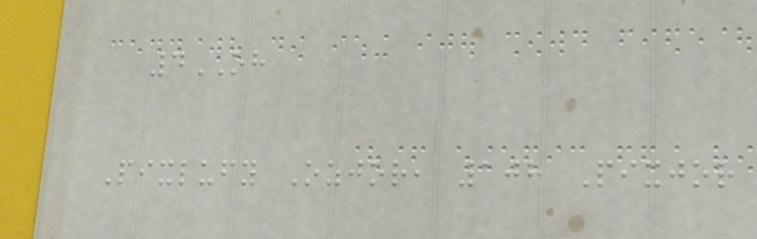4OH
Pixlufy Ozjor, 108 Pixjor
